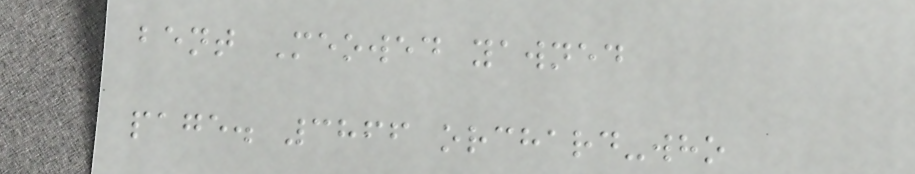bent Meowed yawned
page. 3866 orchard-who
